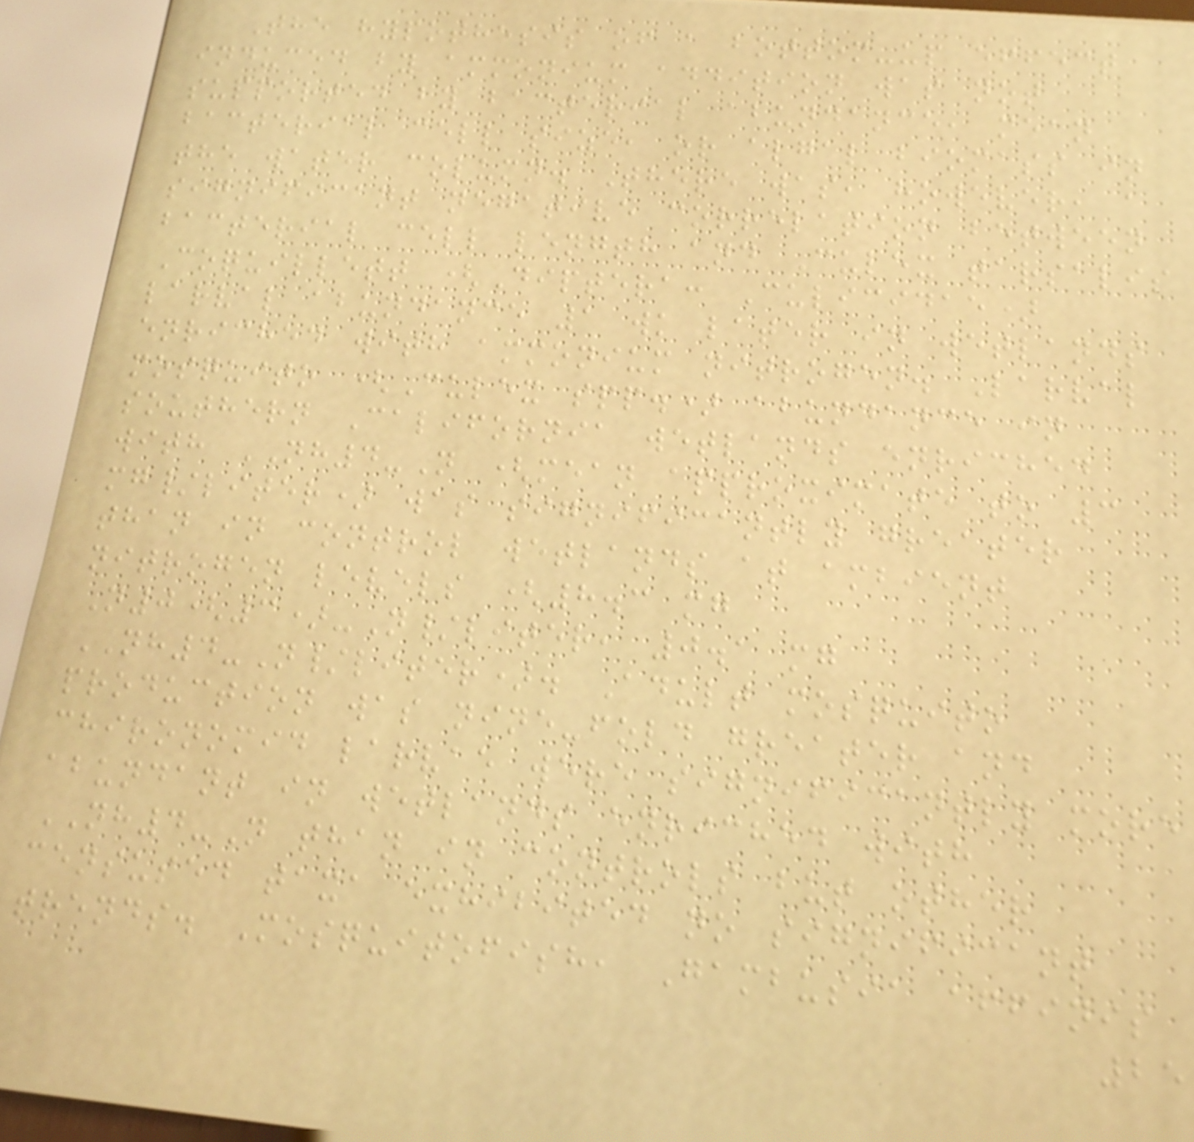The hypothesis of a bottom-up effect
induced by ammonium addition was not
supported by bacterial abundance, mean
bacterial cell size, or algal biomass in
the water column. There was, however, a
significant negative correlation between
bacterial cell length and Culex tarsalis
Coquillett (Diptera: Culicidae)
larval abundance 1 wk later in wetlands
enriched with ammonium nitrogen. Larval
mosquito (Culex spp.) abundance in
southern California wetlands enriched
with NH4-N (mean approximate to 3
mg/liter) was significantly greater
than in control wetlands at ambient
nitrogen levels (8.3 mg
N0(3)-N/liter, 0.1 mg
NH4-N/liter). Adult mosquito
production was nine-fold greater and
chironomid larvae were significantly more
abundant in wetlands enriched with
NH4-N than in controls but other
censused taxa exhibited no significant
trends. Mosquitofish, Gambusia affinis
25
